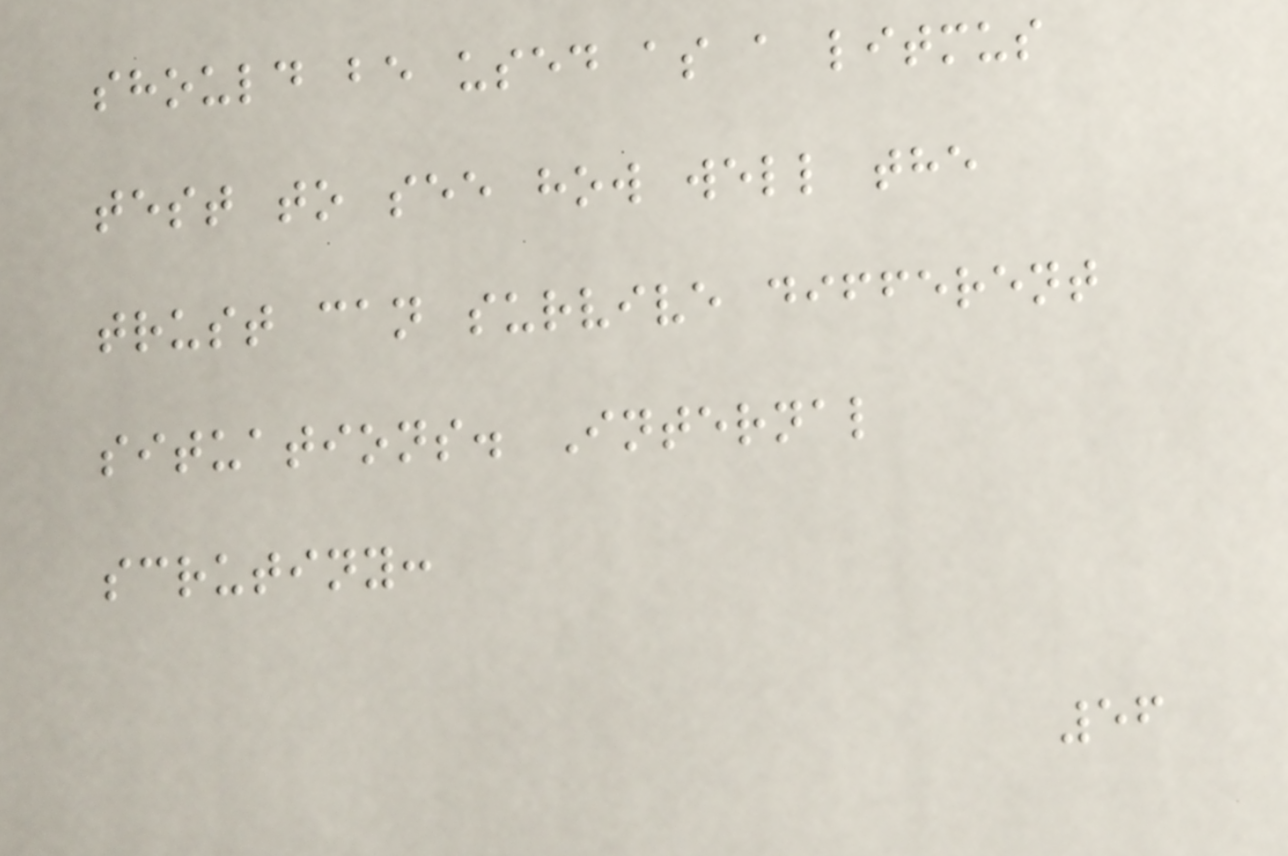should be used as a litmus
test to see how well the
trust can survive different
situations. Internal
scrutiny:
56
